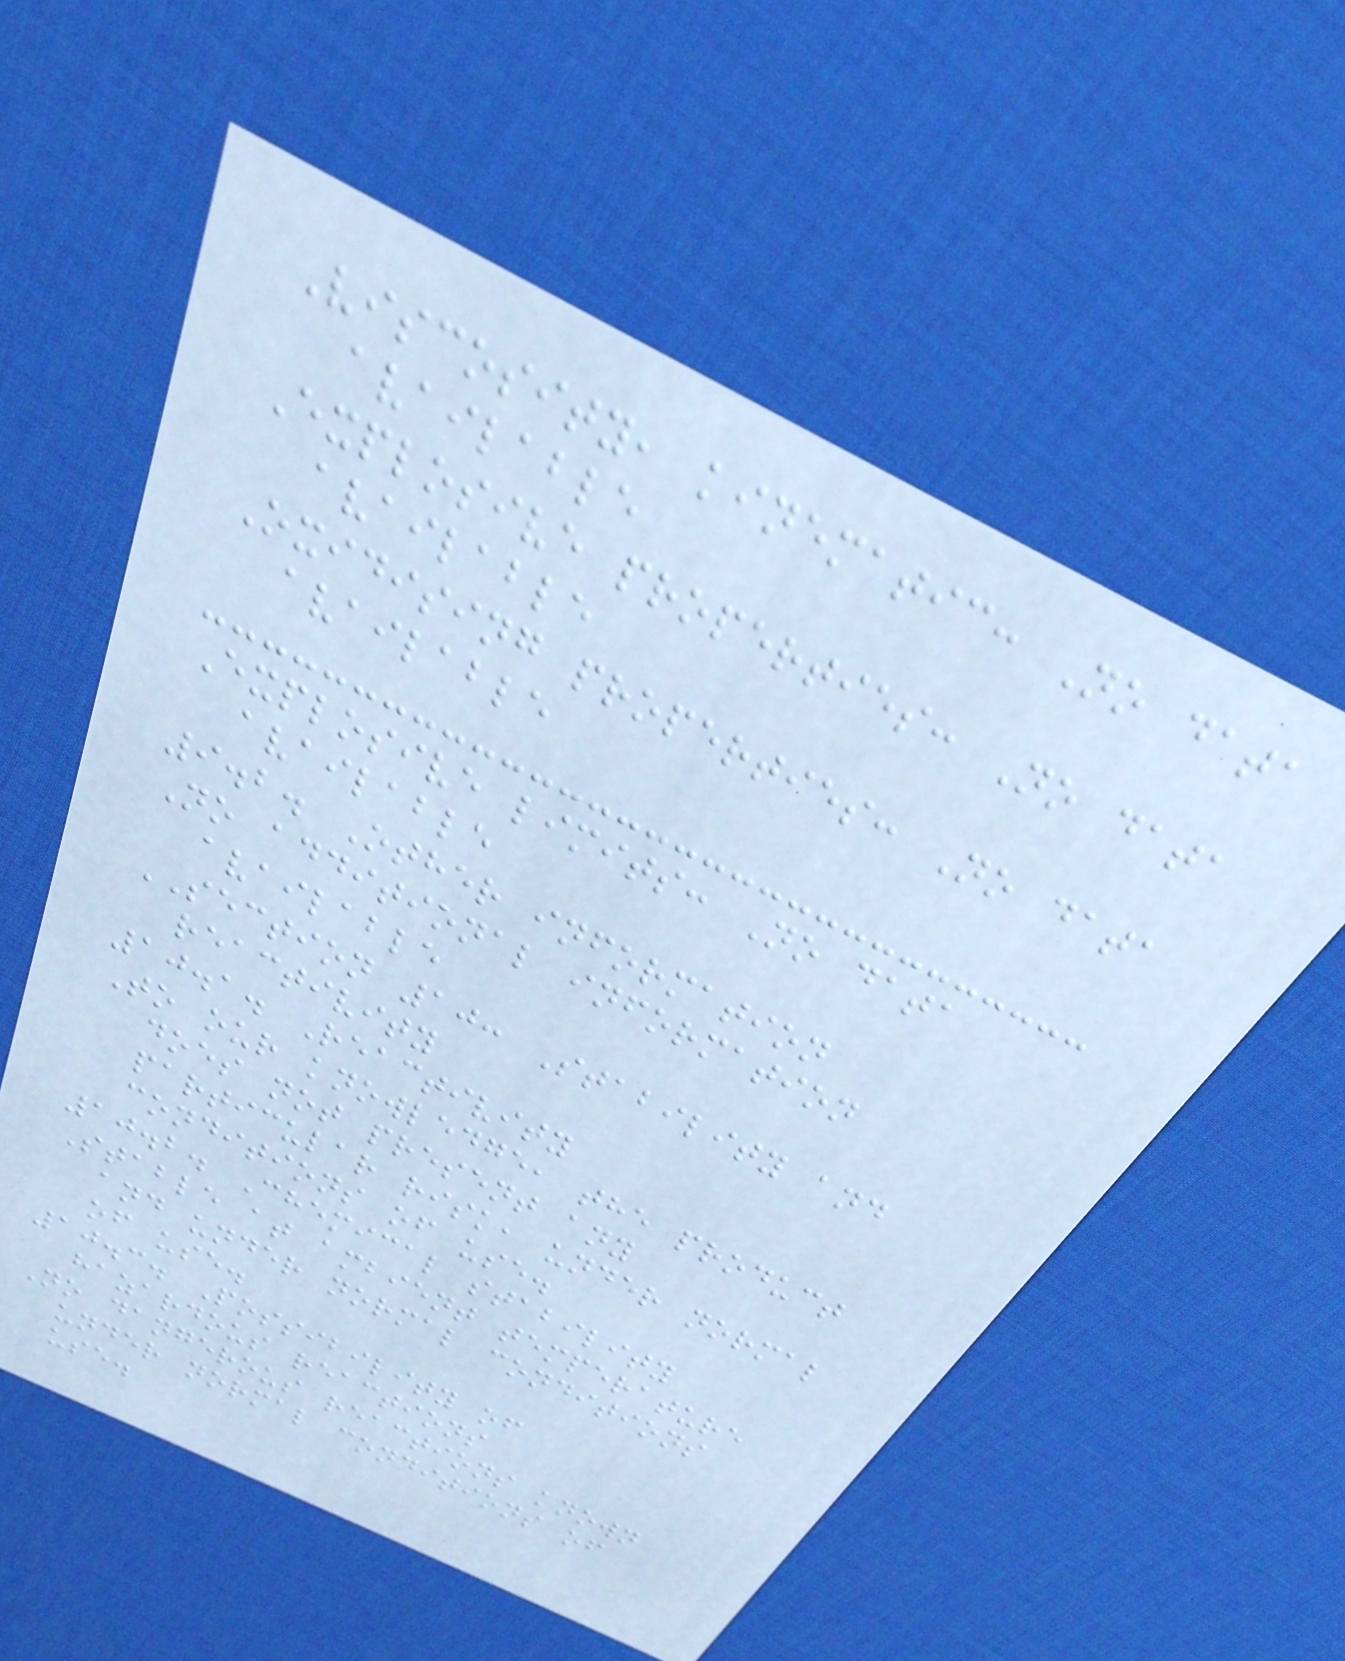Viscosity, kinematic: No data
available
Explosive properties: No data
available
Oxidising properties: No data
available
Explosive limits: No data
available
9.2. Other information
No additional information
available
SECTION 10: Stability and
reactivity
10.1. Reactivity
To our knowledge, the product
does not present any
particular risk, under normal
conditions of use.
10.2. Chemical stability
Stable at ambient temperature
and under normal conditions
of use.
10.3. Possibility of
hazardous reactions
No dangerous reactions known
under normal conditions of
use.
